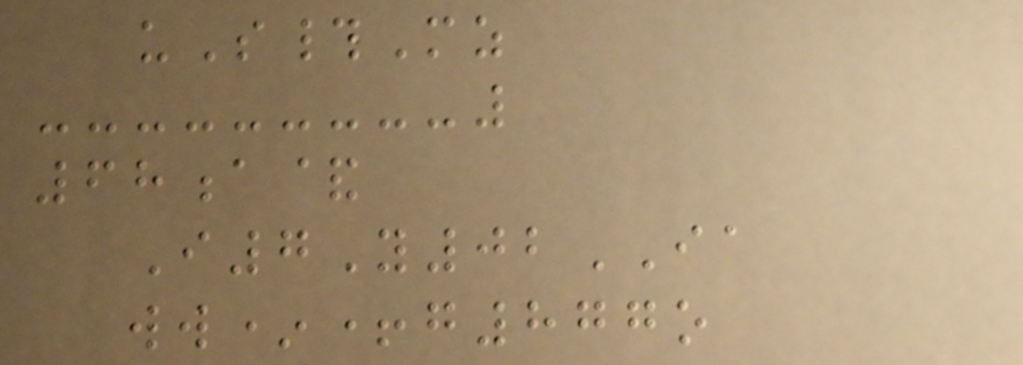uS#Mz
68a&
I7Y02IA
ww*+g877o
